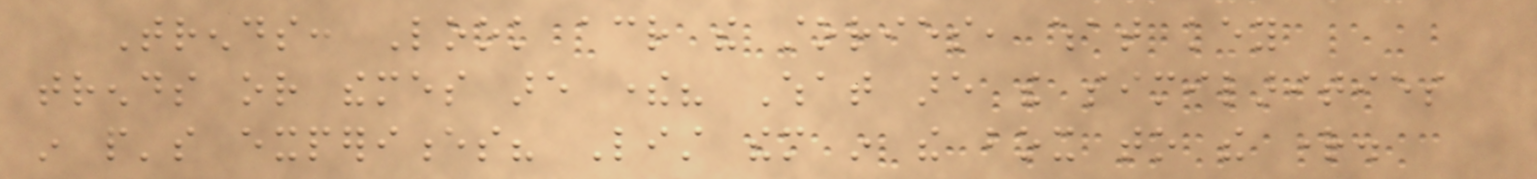Trends: Look across the stories, what key
trends or themes are there? What are the similarities
in people's experiences? List them in the box to the right.
